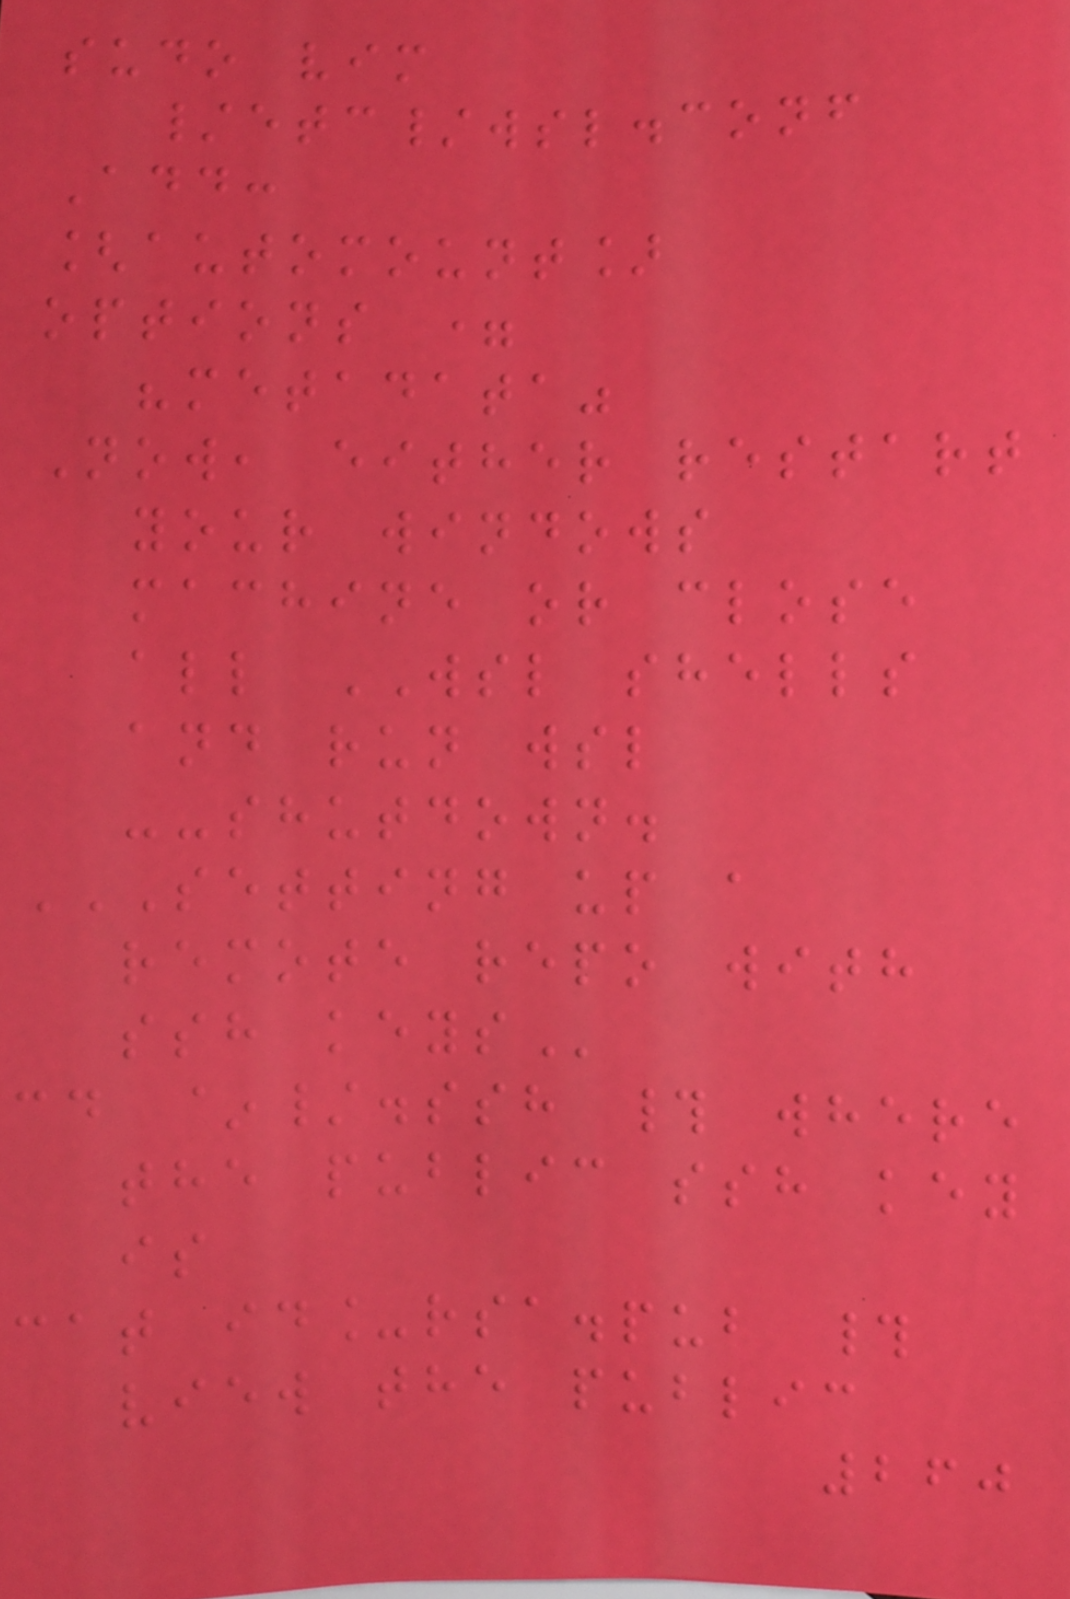sudo vim
/etc/wsl.conf
Add:
[automount]
options =
"metadata"
Now, either restart
your windows
machine or close
all WSL shells
and run wsl
--shutdown.
SETTING UP A
REMOTE REPO WITH
SSH KEYS
cd ~/.ssh # where
the public ssh key
is
cat id_rsa.pub #
view the public
260
